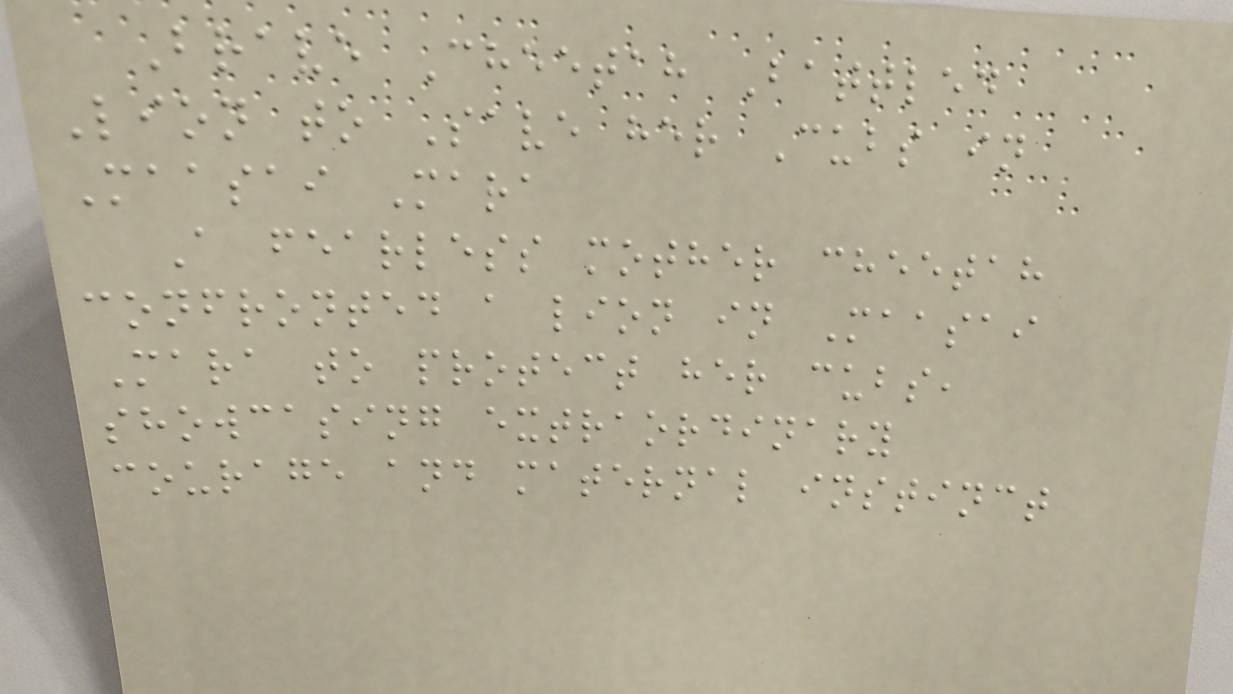Brave Cheetah Battled
Lion to Save her Cubs in
Maasai Mara
A fearless mother cheetah
confronted a lion in Maasai
Mara to protect her cubs,
showcasing extraordinary
courage and maternal instinct
